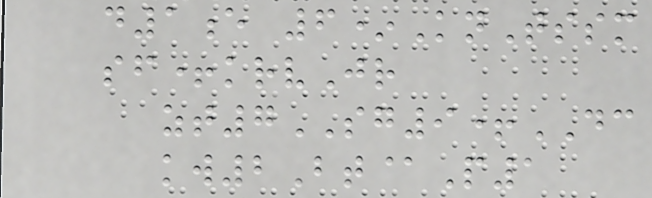d1e 6*KnTssm
sf+krvJr
zt7SG9+DC
kw2Bt@P1
